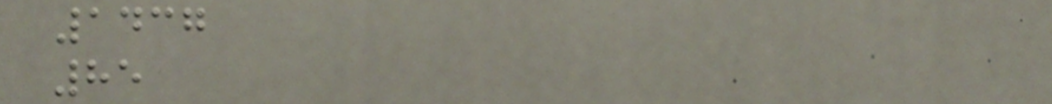1437
85
